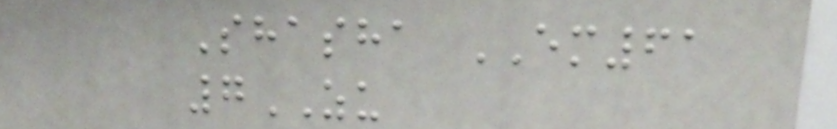Shasha EM61
7ZU
